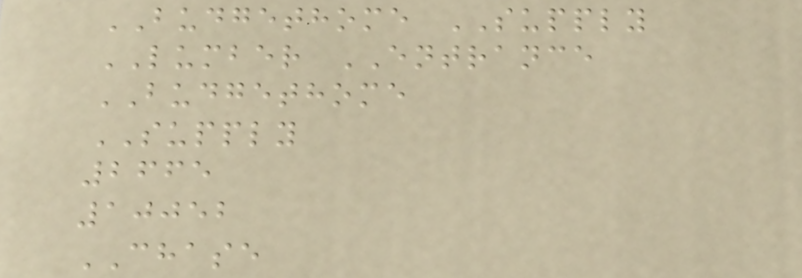BUDGETHOME SUPPLY
LUMBER ENTRANCE
BUDGETHOME
SUPPLY
2665
10052
CHASE
